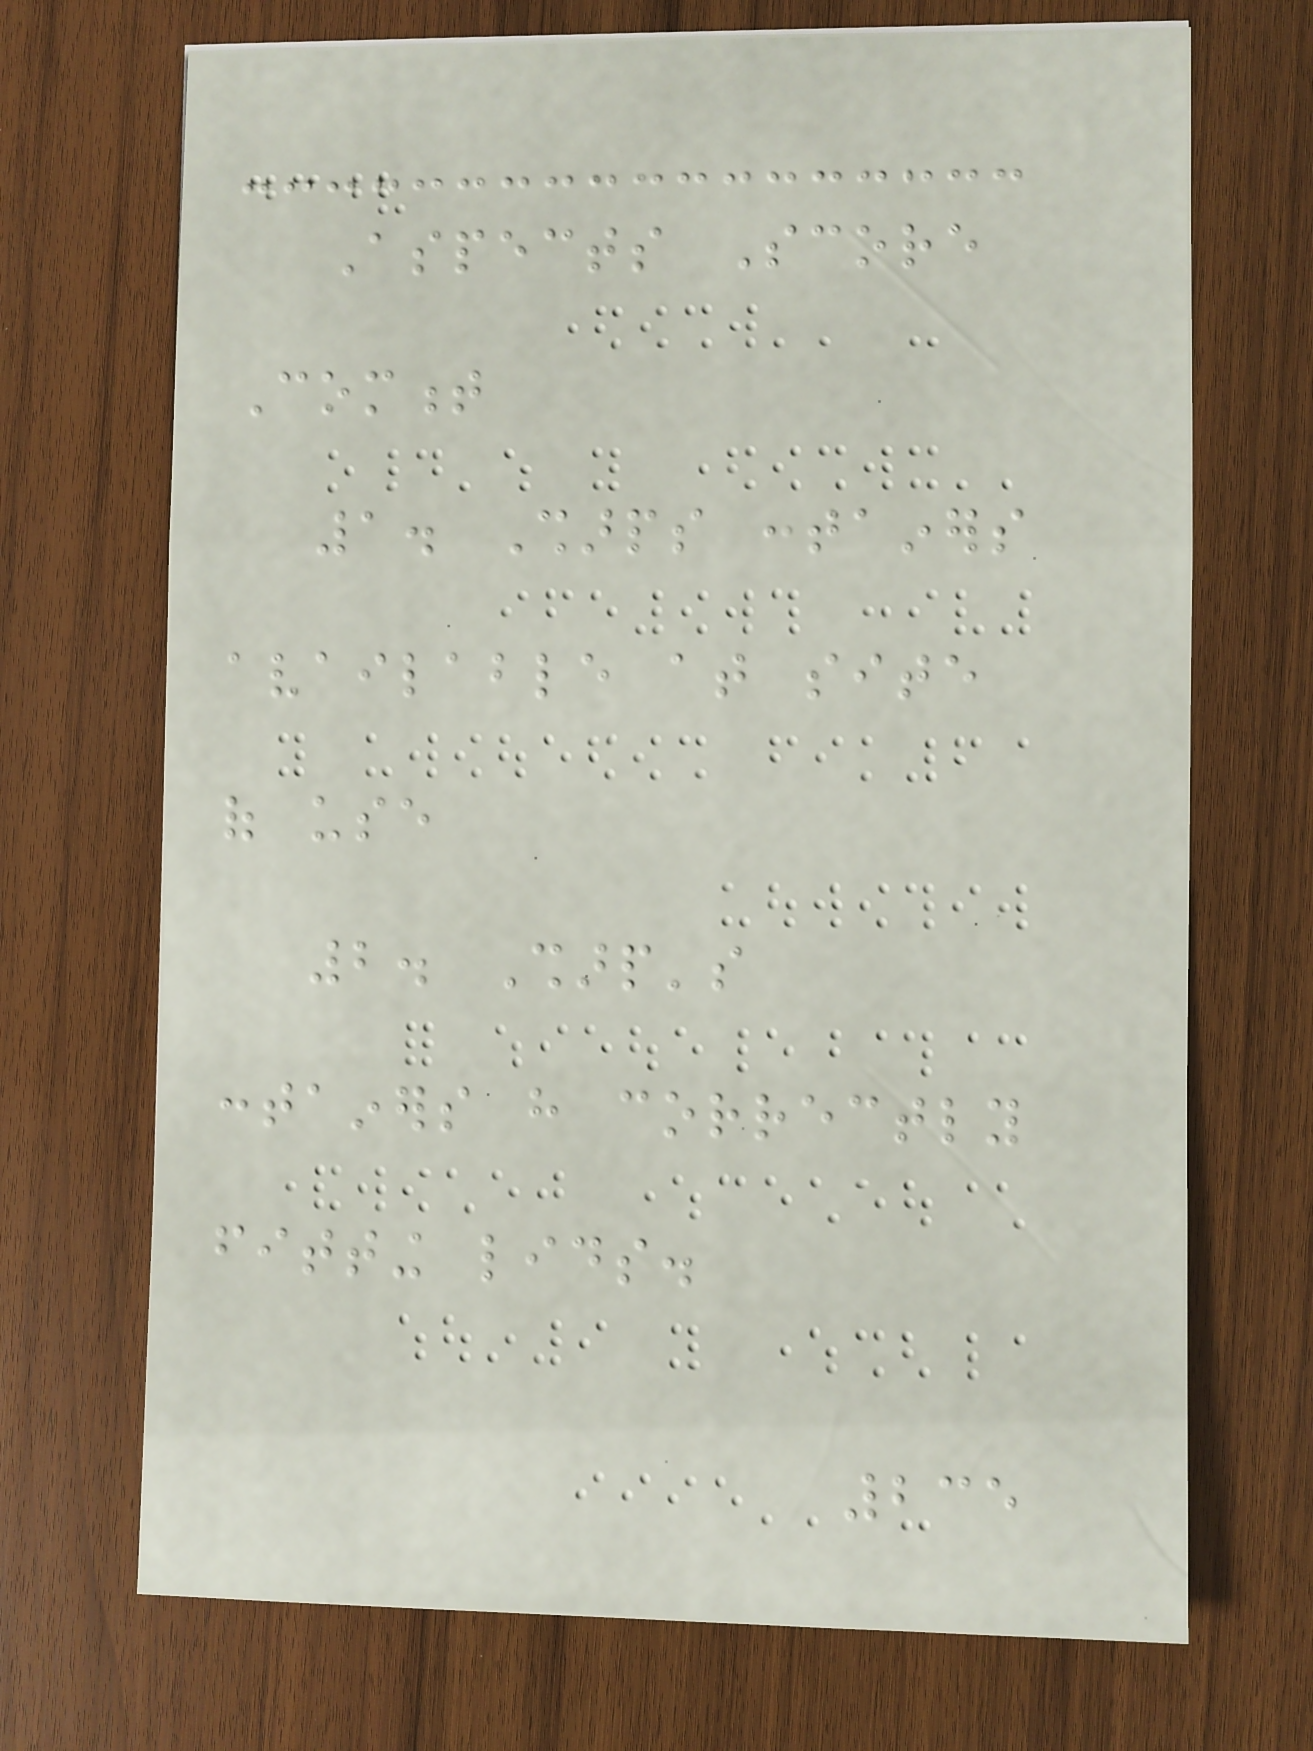Aspects Score
Comment
1. Sharps containers
available at site
of use
2. Sharp's
containers have correctly
fitting lids.
235
